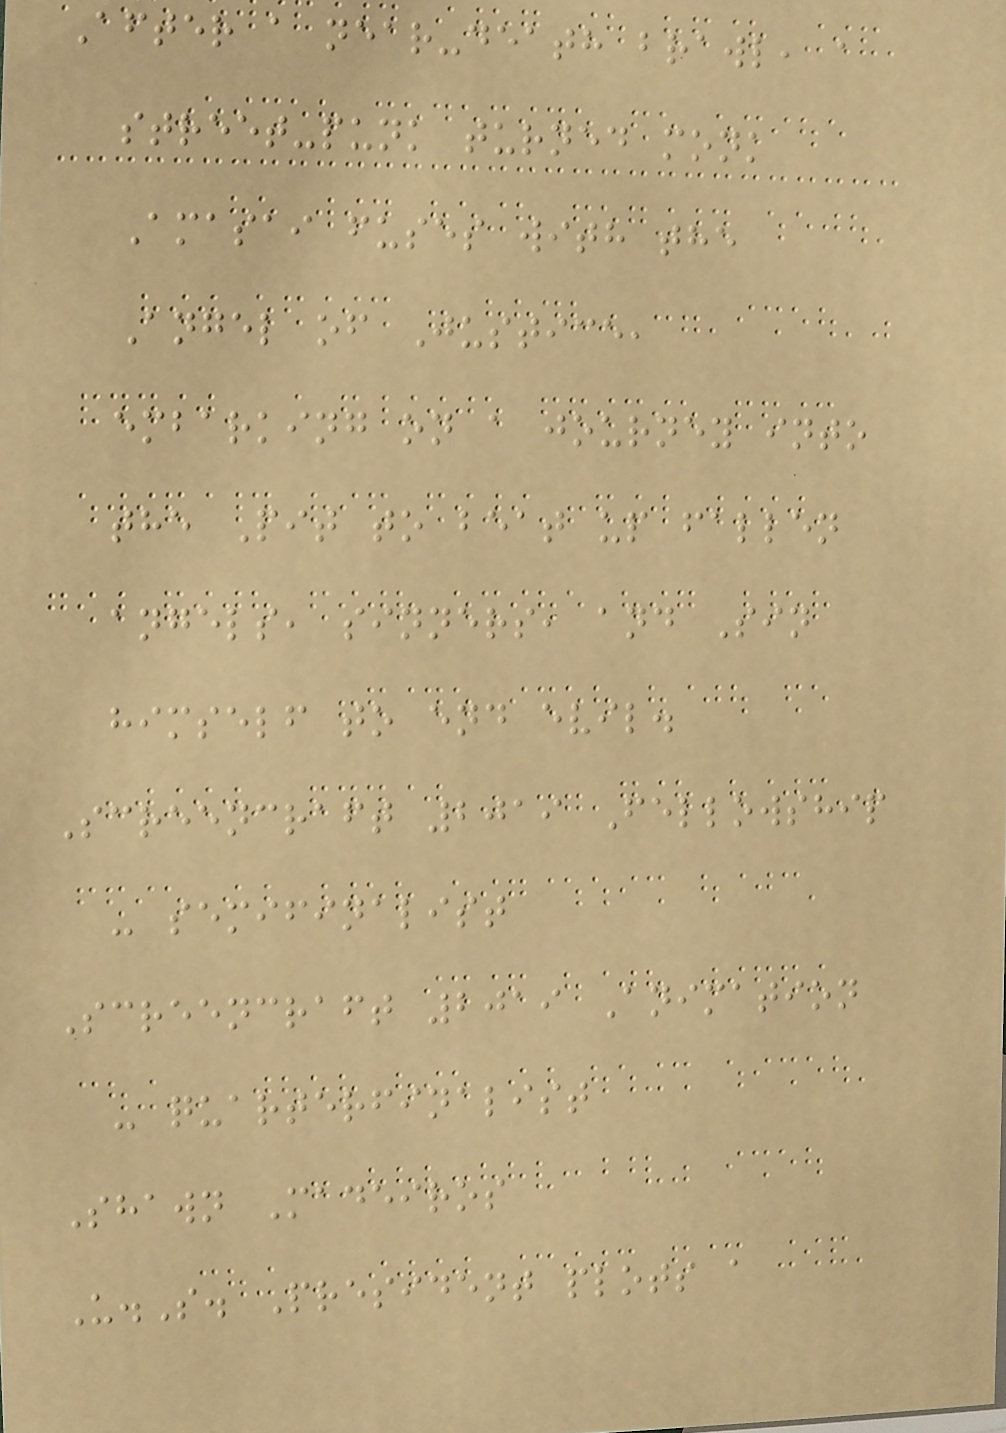After a near-death brawl, a
street-punk turned monk
Amasai fuses with the
Angel of Justice,
embarking on a journey into
the Pit to beat up fallen
angels, sinners, and Sin
himself to end evil.
Screencraft 2019 Fellowship
- semifinalist
Screencraft 2019 Animation
- quarterfinalist
Shawn Madeiros
U.S. President plots a
